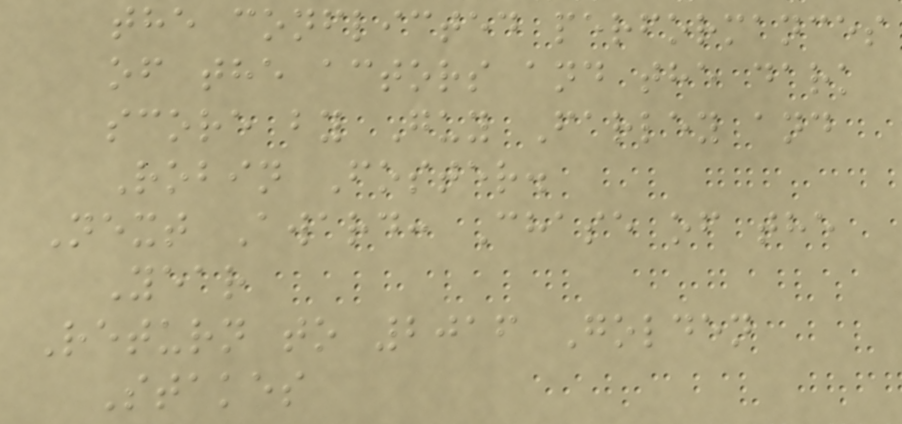the conflicted performances
of the actors and the dark
score by Guy Farley and
Robin Foster.
Next Award: Chase of the
Year
Return to 2016 Golden
Stakes
